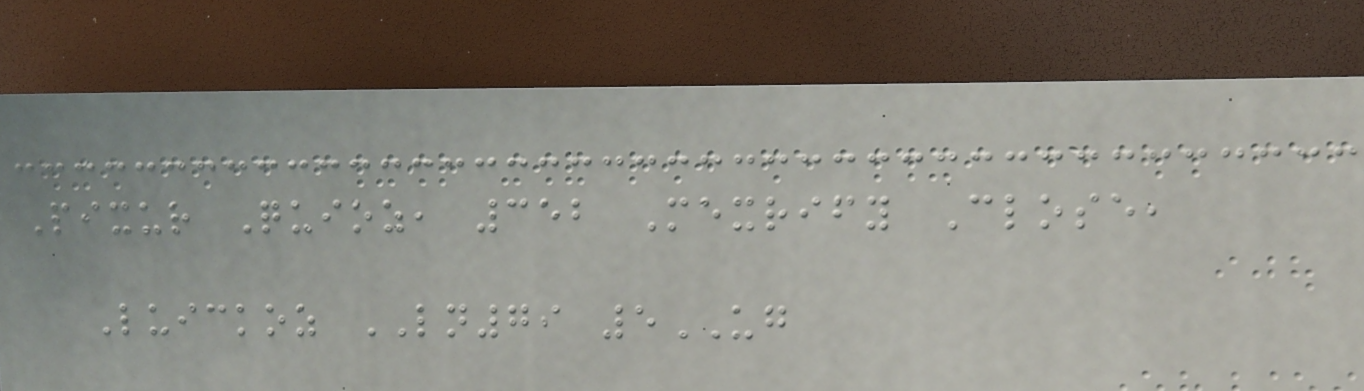Pixur Quioz, 352 Mexrify Close,
Luickoz LN79 5UG
